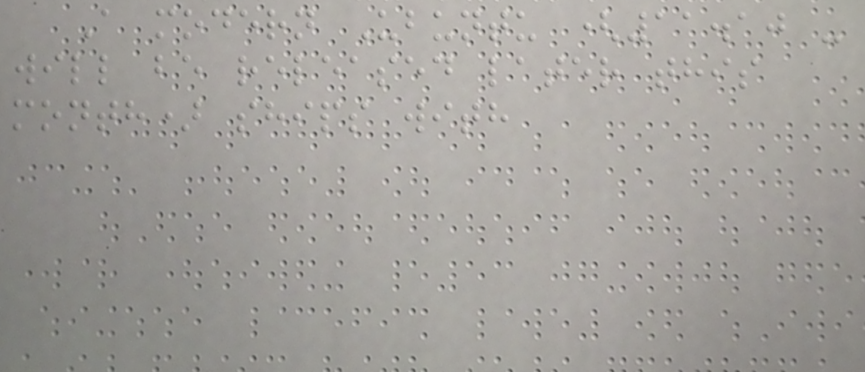A modern Ubuntu (11.10 -
will be released later this
month) ships with
